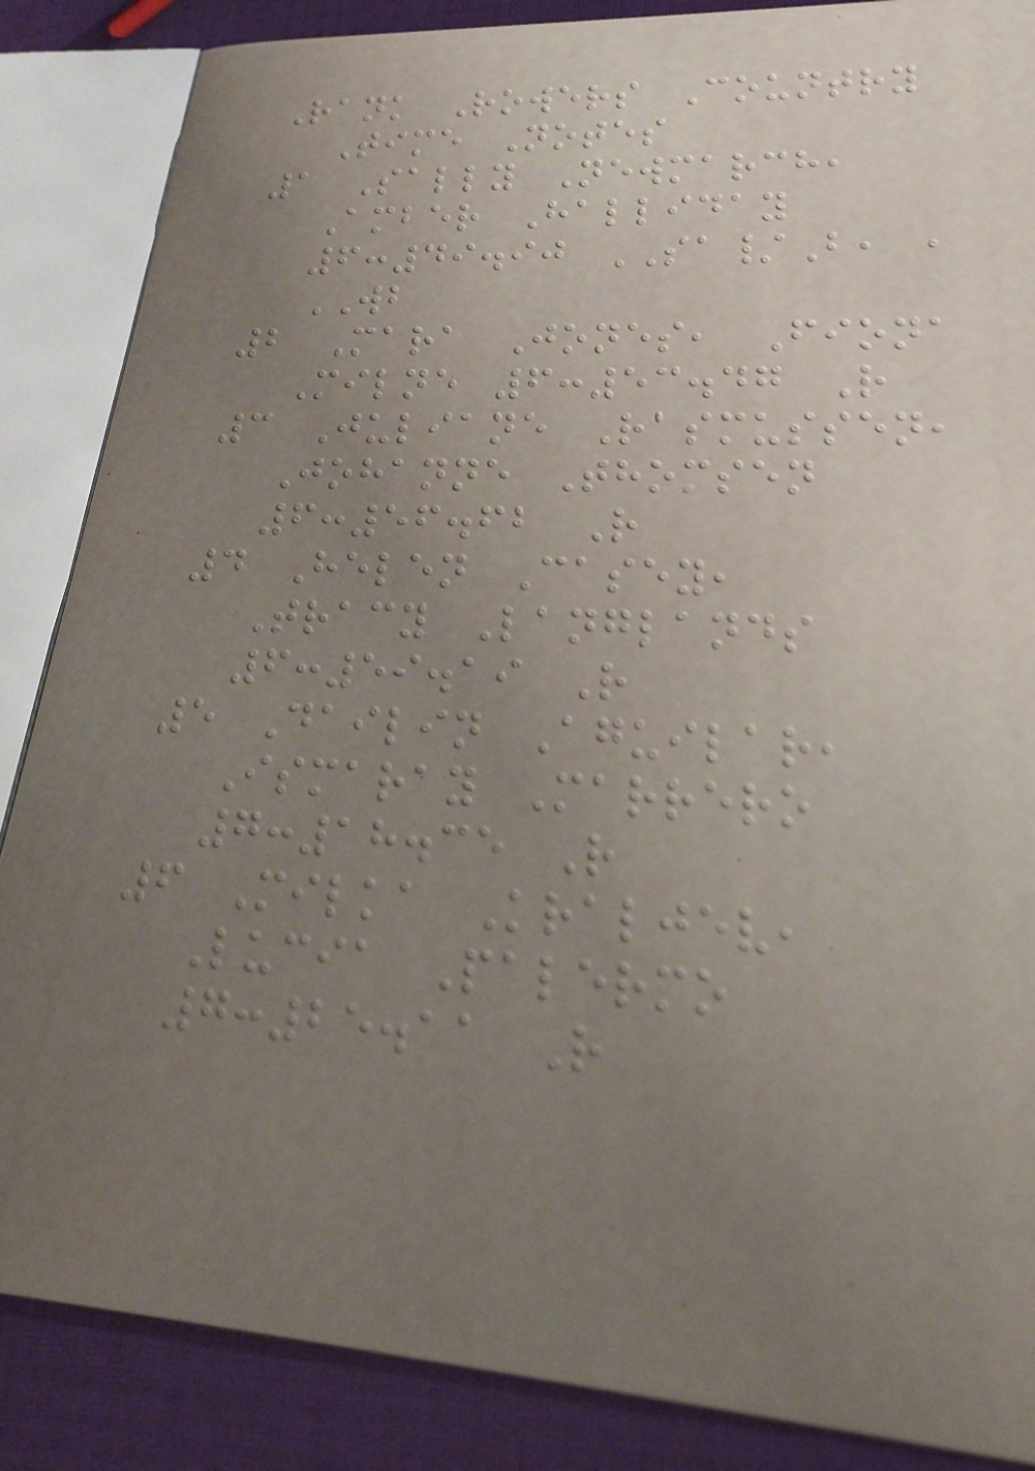Rank Rowers Country
Time Notes
1 Sally Newmarch,
Amber Halliday
6:49.90 SA/B, ,
WB
2 Mara Jones, Fiona
Milne 6:53.47 R
3 Juliane Rasmussen,
Johanne Thomsen
6:56.62 R
4 Helen Casey,
Tracy Langlands
6:59.19 R
5 Dailin Aguilar,
Ismaray Marrero
7:18.35 R
6 Milka Kraljev,
Lucia Palermo
7:25.11 R
